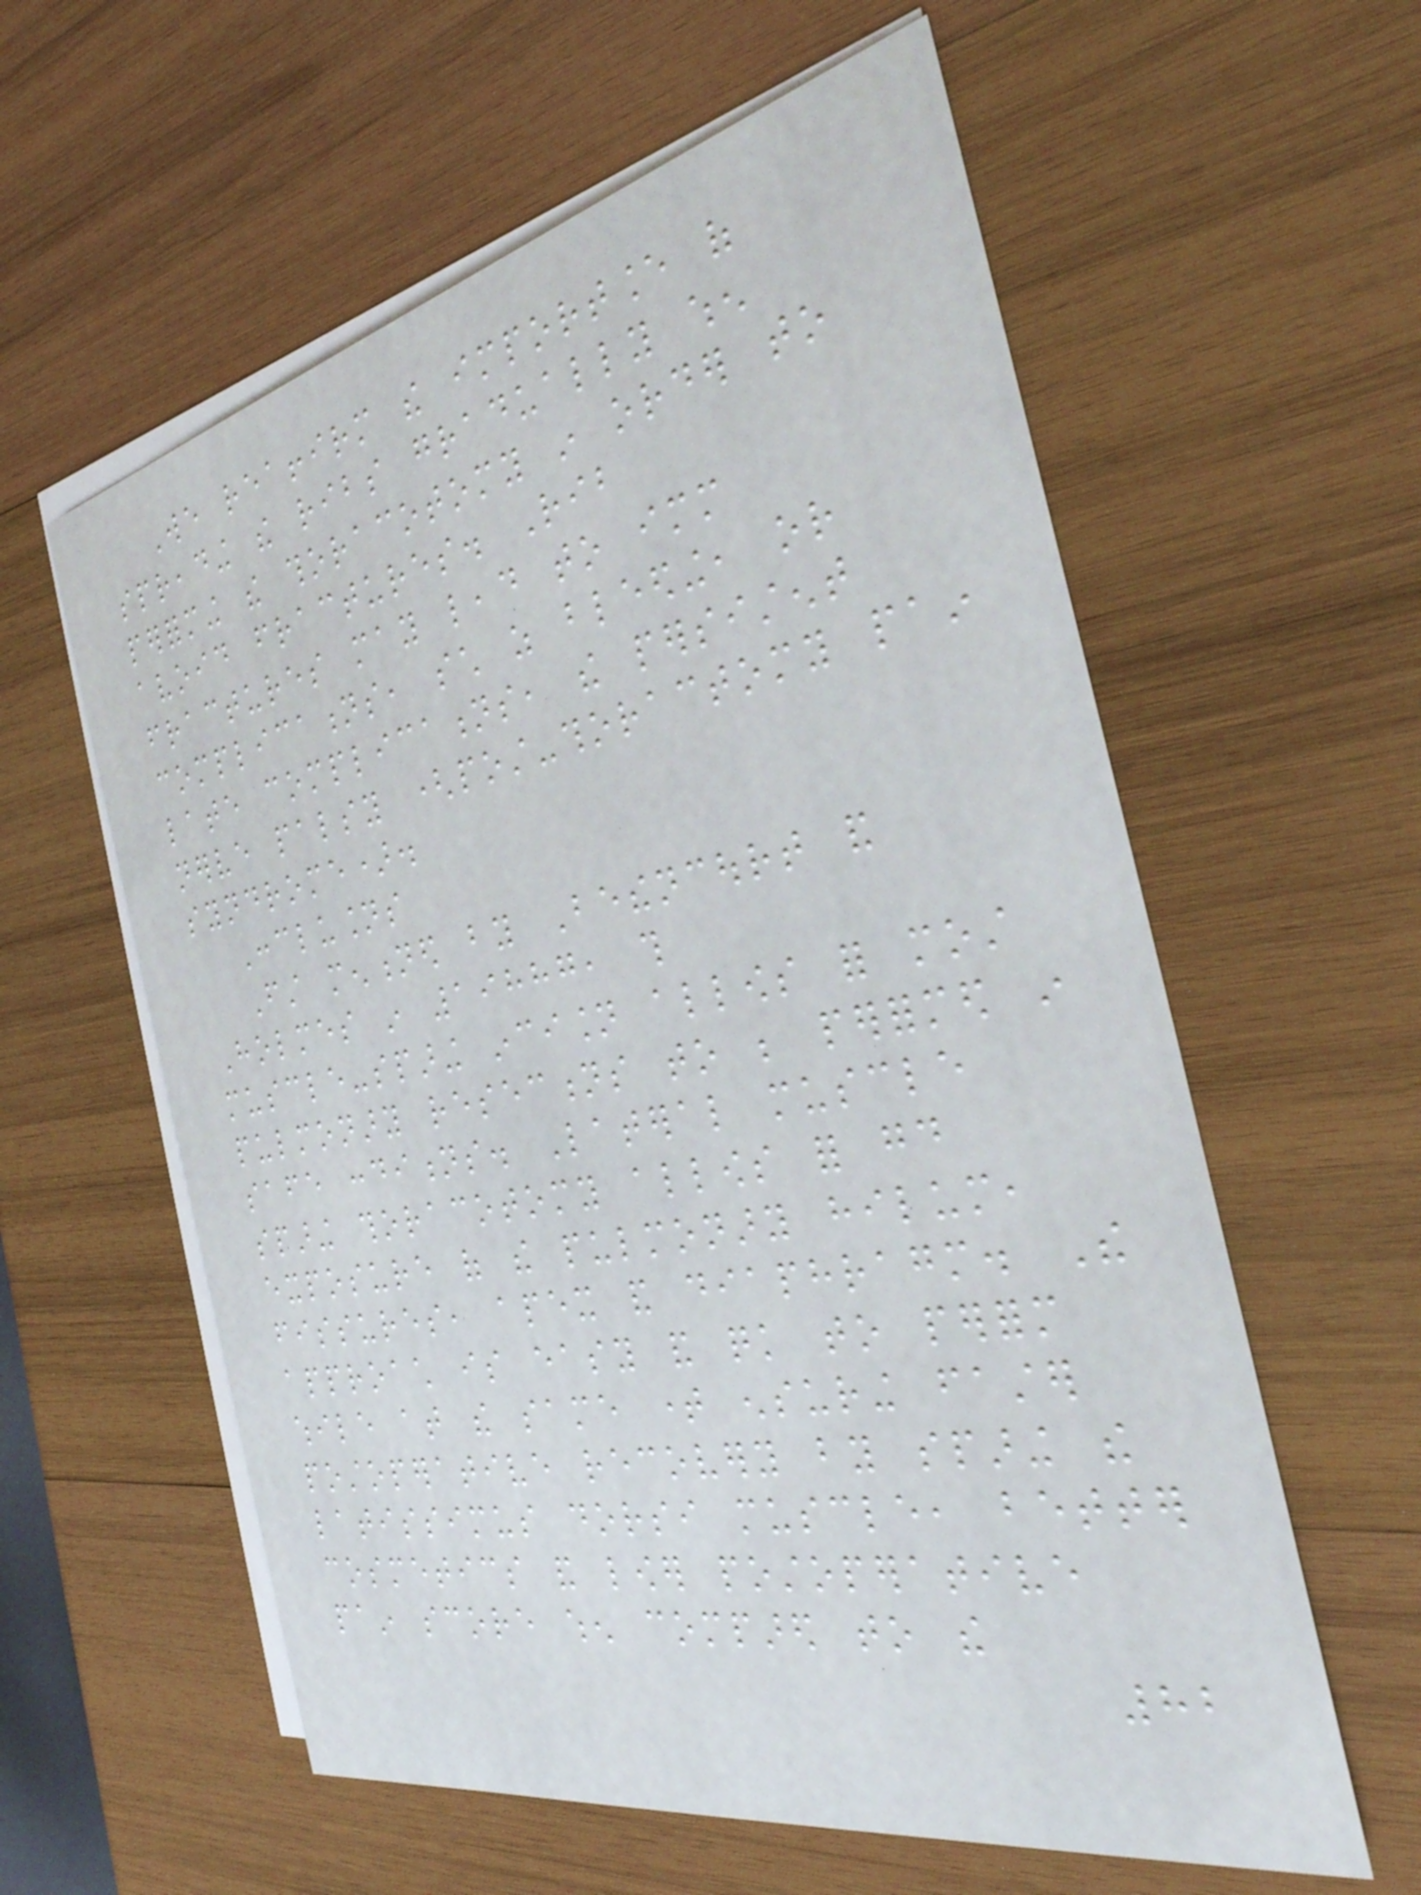We reaffirm the importance of
spreading the ribs gradually when
performing the thoracotomy in order to
avoid fractures. Rib
fractures may lead to immediate
complications, such as bleeding, or
late complications, the persistent
nerve palsy (post-thoractomy pain
syndrome).
Conclusions
First mentioned by Bethencourt and
Holmes in 19887, this
muscle-sparing incision allows for most
pulmonary resections to be performed in
safe conditions. Lateral muscle
sparing thoracotomy allows for good
exposure of the pulmonary hilum,
fissures, apex and diaphragm. The
approach is easy and quick to perform
while at the same time ensuring faster
postoperative recovery by sparing the
latissimus dorsi muscle, better
cosmetics and lower postoperative
pain score when compared to the
82
